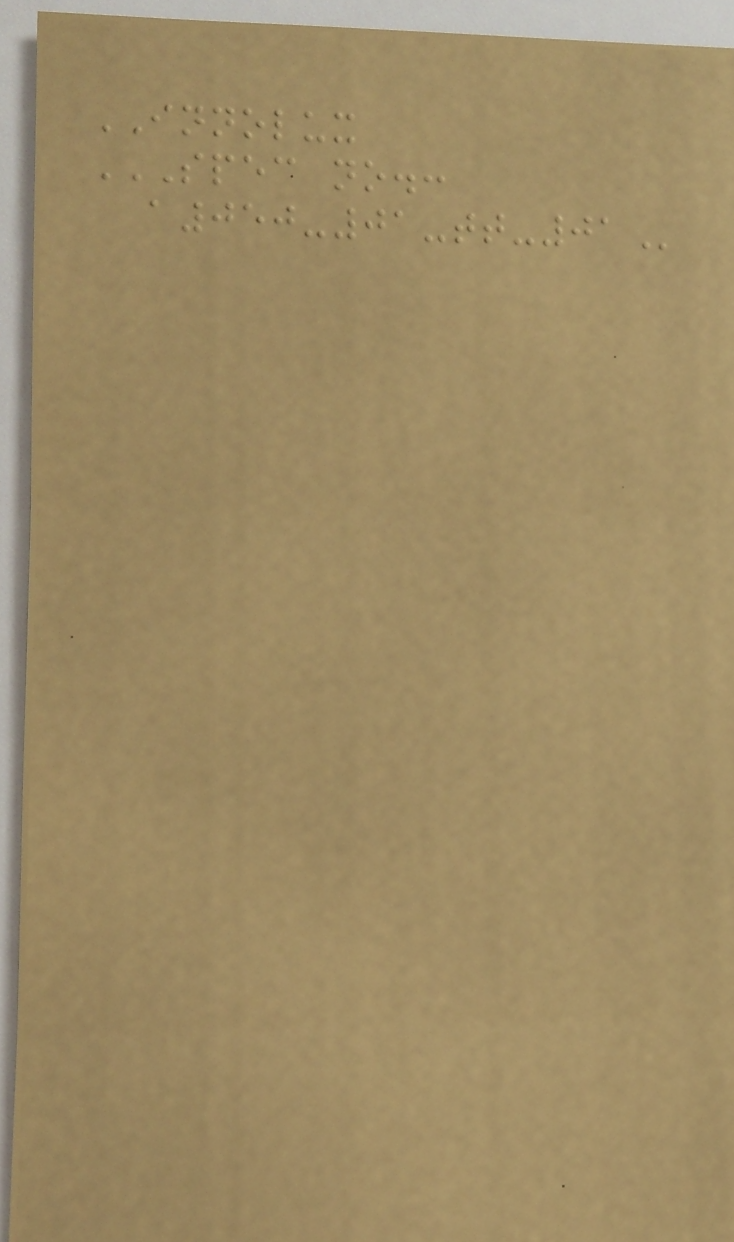INNOLUX
SPEC NO.:
A050-01-TT-01
